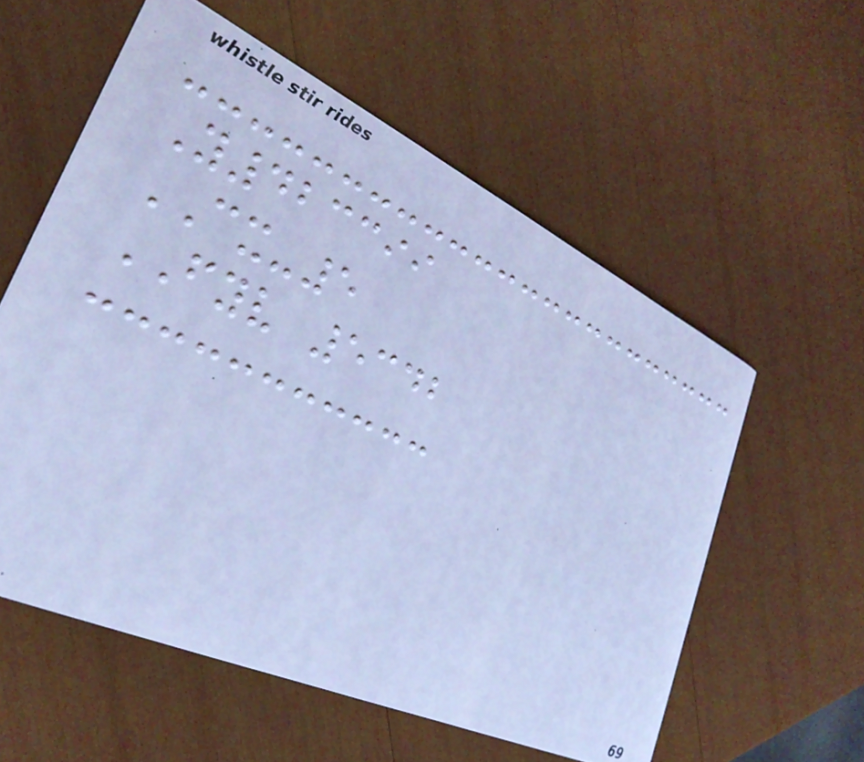Y423399
CX-5
FYV 5342
